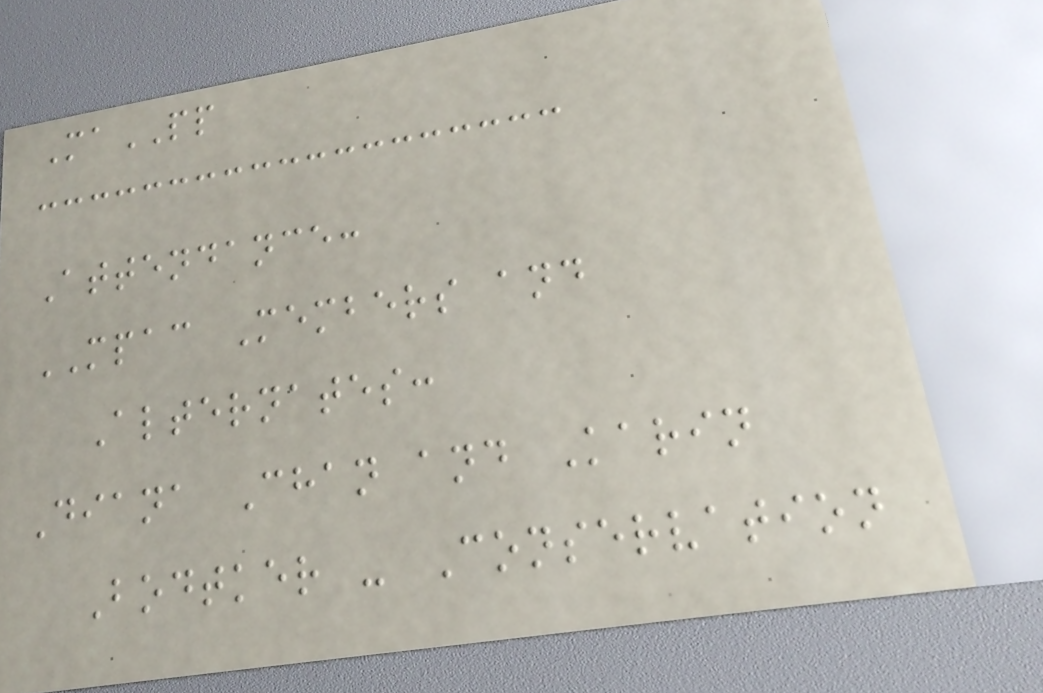MaPP
Attendance:
MPAC Members and
Alternates:
Diana Chan and Karin
Bodtker - Conservation
